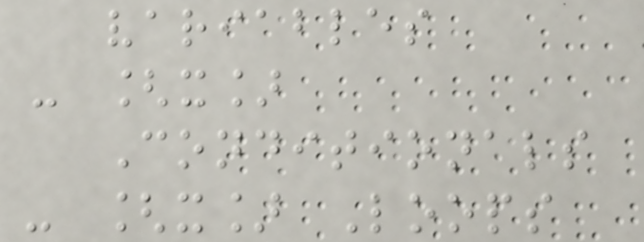variables
- [x]
Conditionals
- [x] Loops
